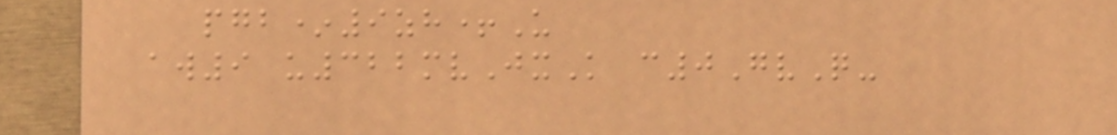pgb*9zh+U
aw9 u322mvJxK c0GvQ-
